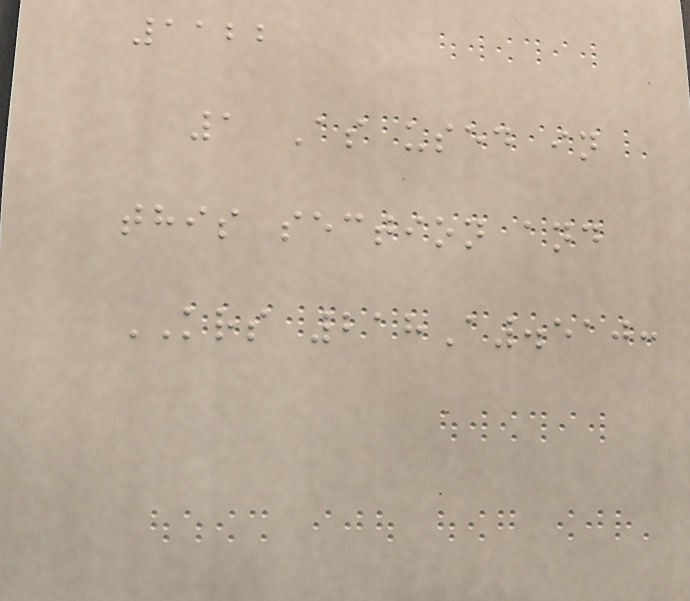1122
1 As used in
this section and
KRS 218A.510:
